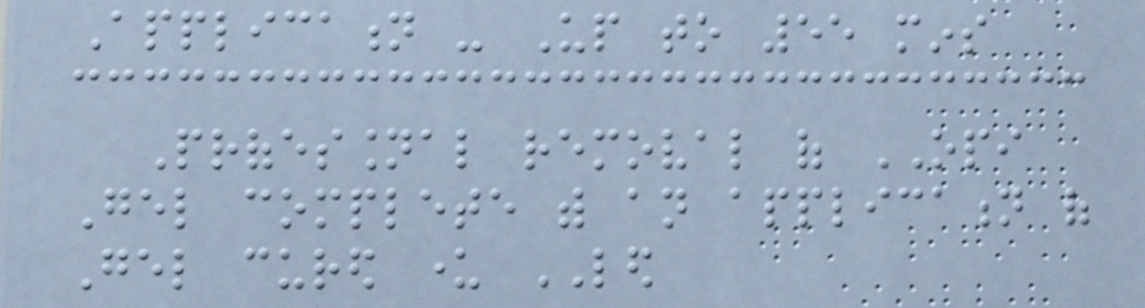Application - Up to 55 mins
Professional removal of OPI
Gel complete with an application of
Gel cured under LED
